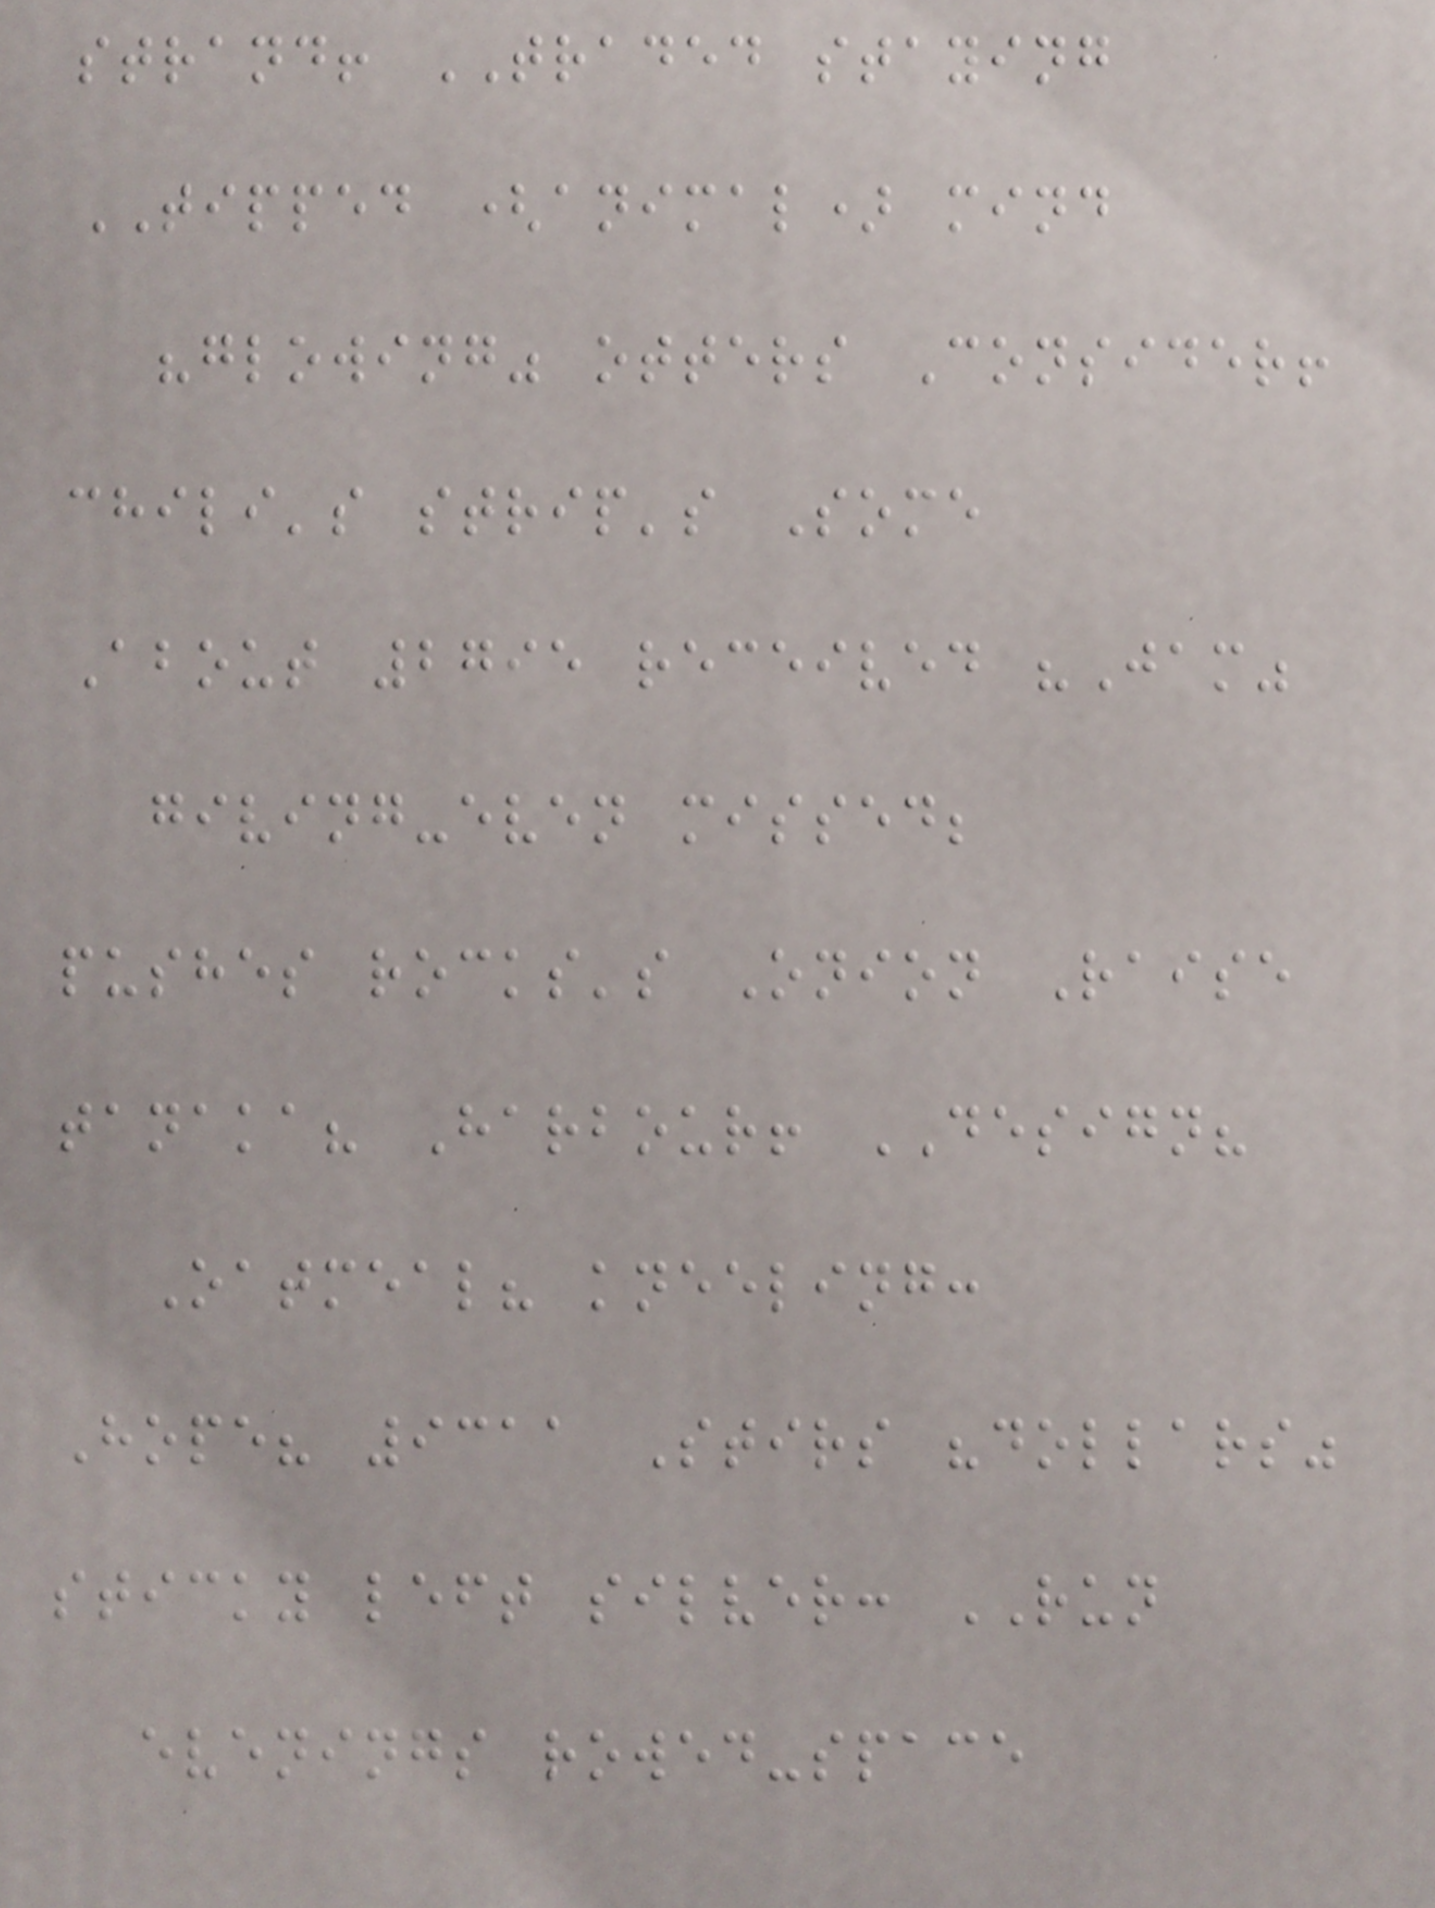strand! TRADED staying
TIPPED (animal) mind
"glowing" otters Consider!
chili's strip's Some
About 2795 received "Jam"
giving-even missed;
pushes rocks's Onion Raise
tanaka? Harbour! DESIGN?
Oatmeal? kneeling:
Hope? 9311 Stirs "dollars"
sticky left silver: RUN
evenings rowed-space
